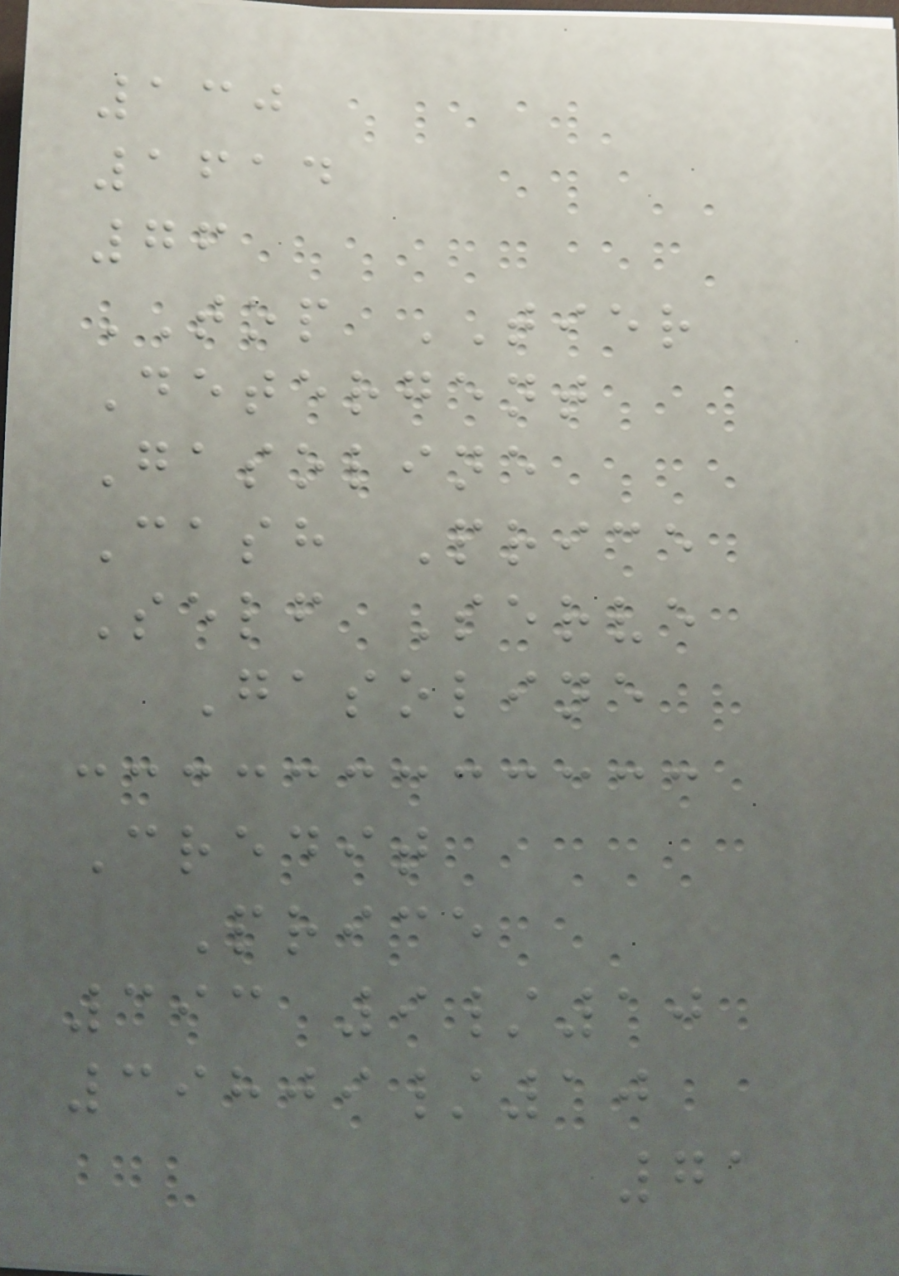130
1614
76
TOP TIER
Detergent
Gasoline
Cash Price
Self Serve
Gasoline
Credit
Price
393 9/10
39809/10
71
